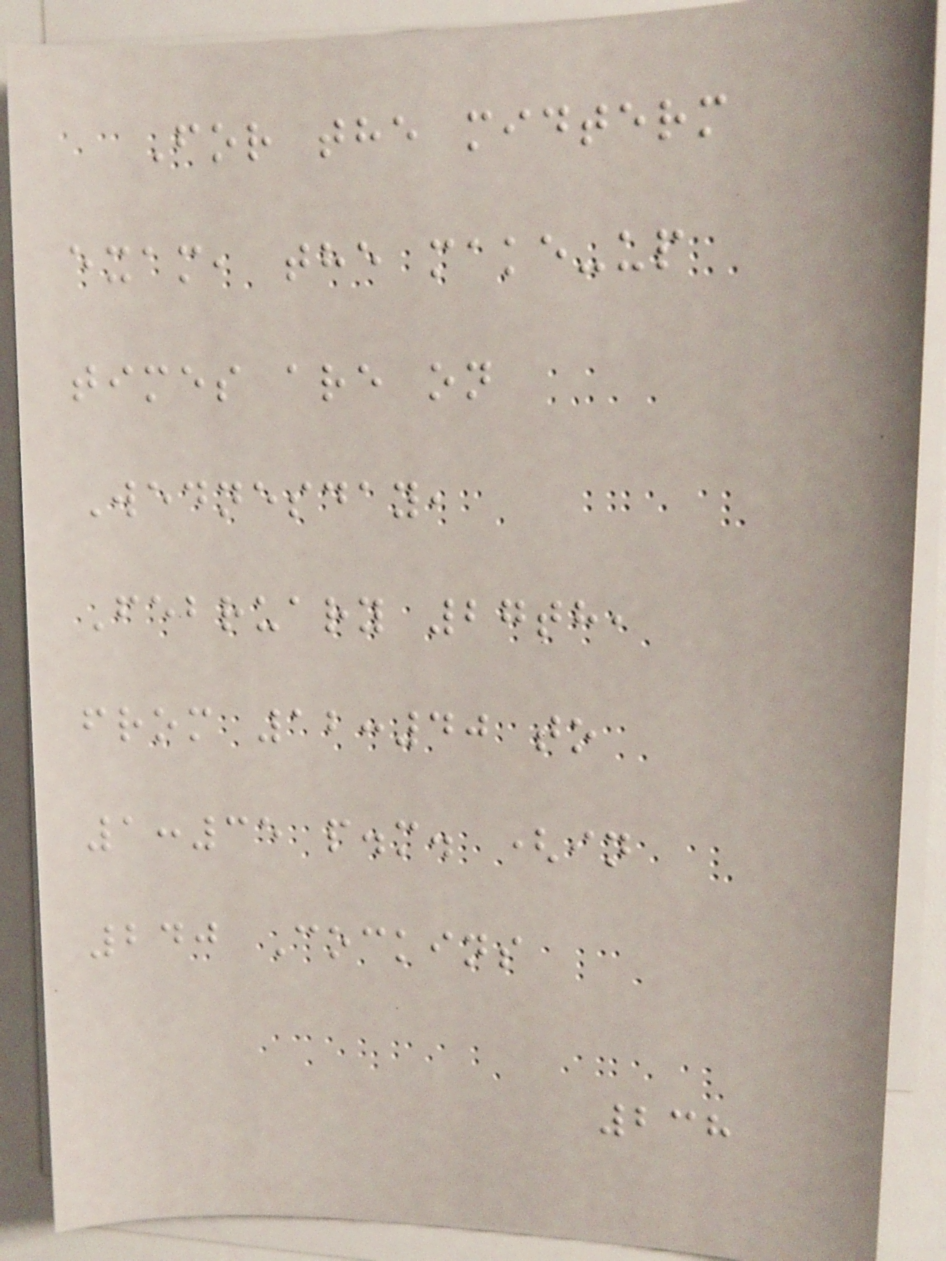For the midterm
exam, the make-up
times are on
Wednesday,
February 27th,
from 12:40 to
1:35 p.m. (in
240 Cockins
238
